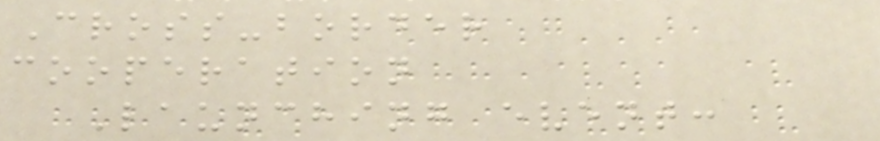Cross-border
cooperation
Launching event:
